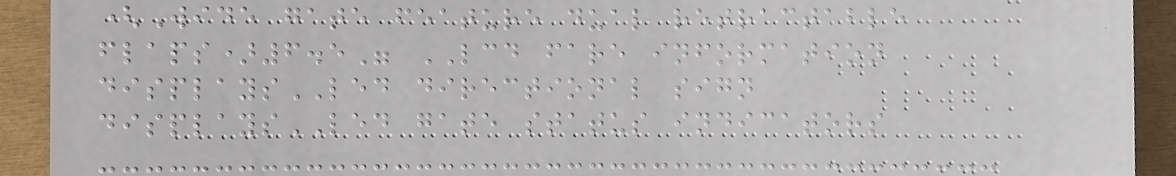(Wide gate feature dual retractable
flaps)6.5" LCD fare information
displaysLED directional sign
displaysLED gate status indicators
